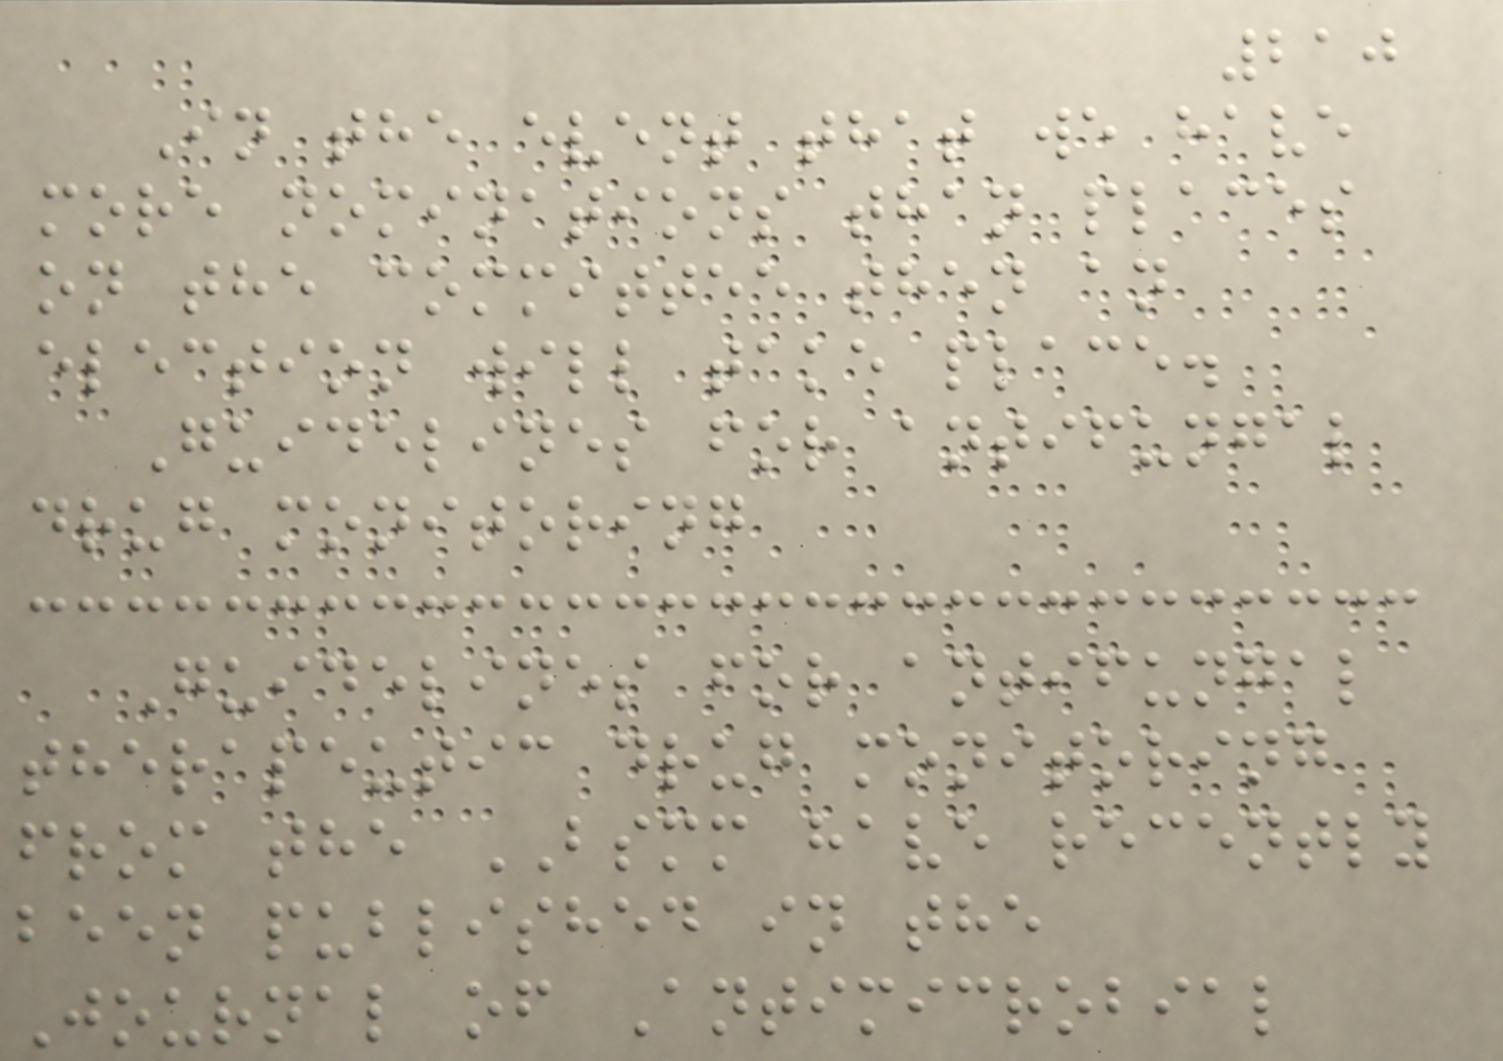210
In the event that we have
more nominations than places
on the committee then an
election will take place.
Guidelines for antifungal
drug monitoring
Guidelines for antifungal
therapeutic drug monitoring
from the BSMM have recently
been published in the
Journal of Antimicrobial
